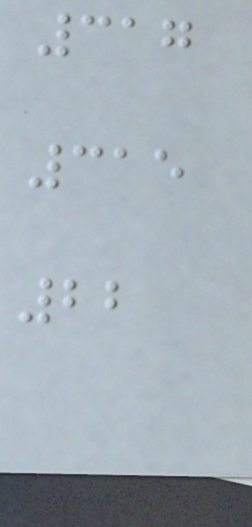317
315
22
